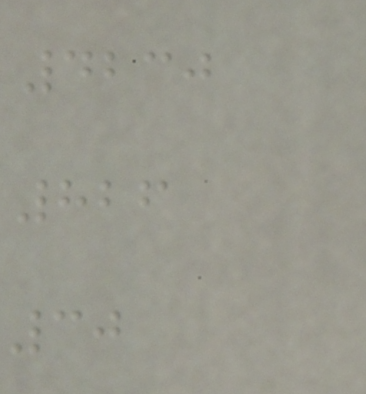4230
826
30
